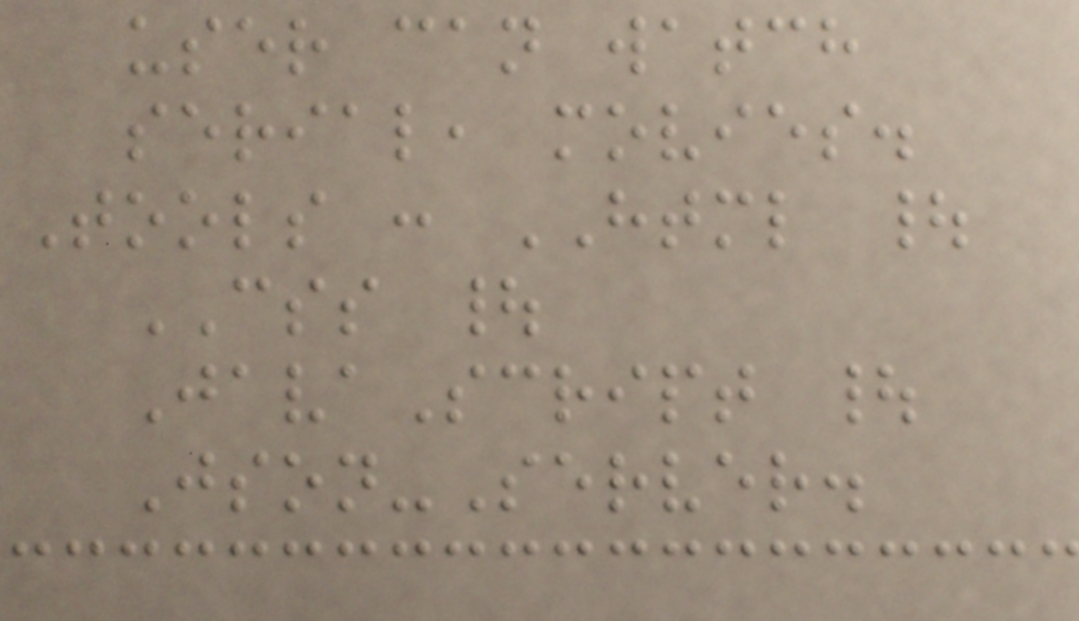user can watch
serial, movies.
Tools : HTML |
CSS |
JavaScript |
Json-Server.
